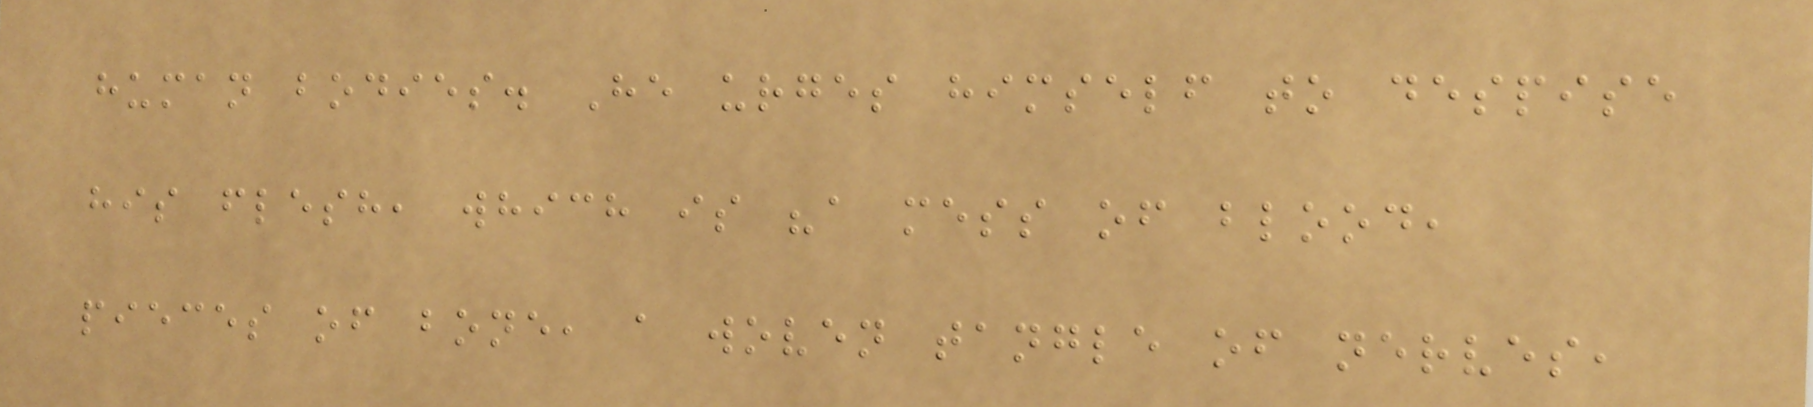human bodies. He urges himself to despise
his flesh, which is "a mess of blood,
pieces of bone, a woven tangle of nerves,
